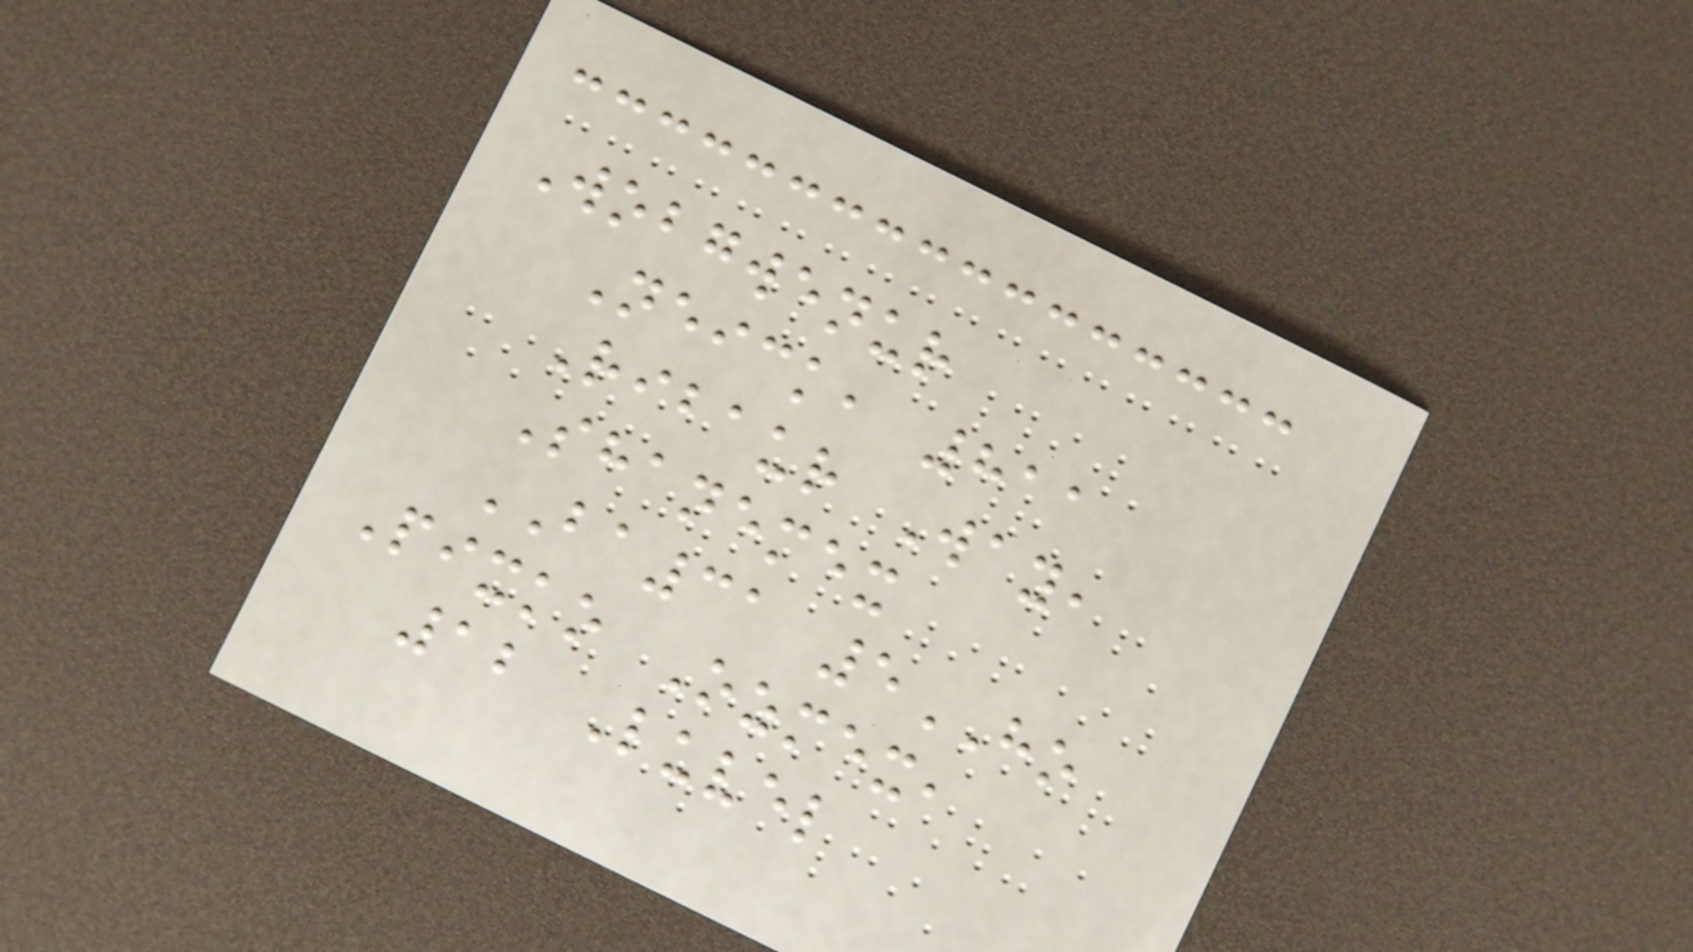Wobgwenur
Neick, 811
Ribaur Way,
Shanemex
BA31 5HO
Pixko Ozmex,
12 Luvel
